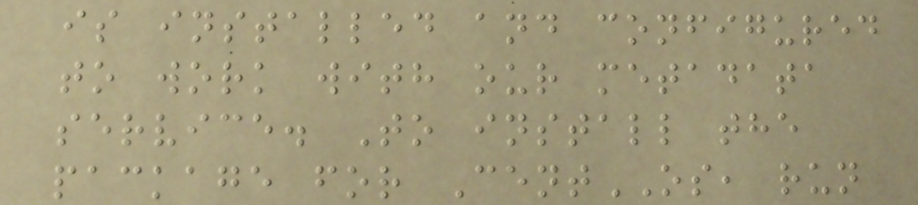is installed and configured
to work with our metadata
service. To install the
package for CentOS, run
